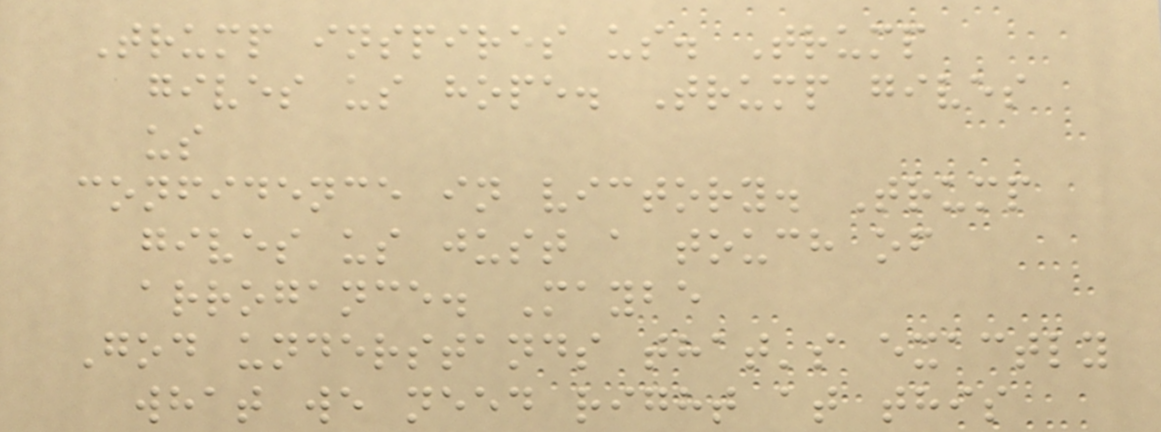Trump inspires us. Trump
gives us hope. Trump gives
us
confidence in victory. Trump
gives us just a touch of
arrogance. Maybe
God understands that's exactly
what we need right at this
